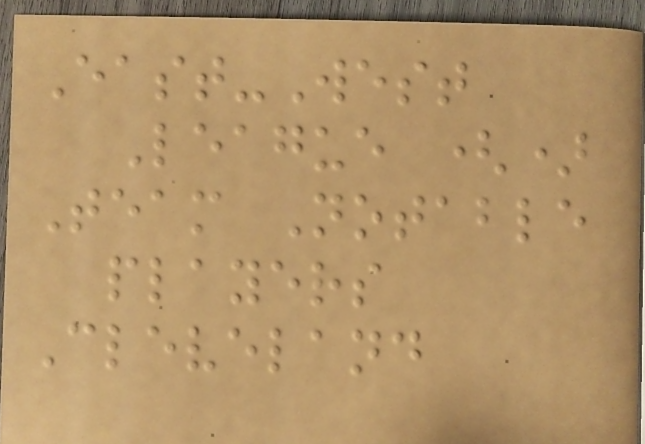East-West
League ()
Team Notable
players
Cleveland
